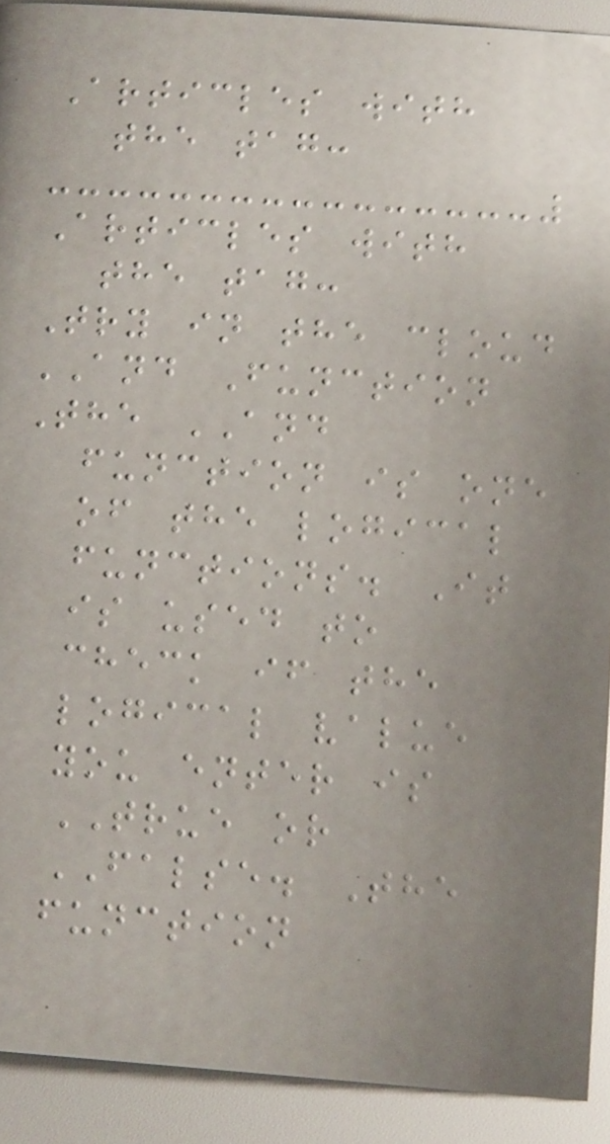Articles with
the tag:
Articles with
the tag:
Try in the cloud
AND Function
The AND
function is one
of the logical
functions. It
is used to
check if the
logical value
you enter is
TRUE or
FALSE. The
function
